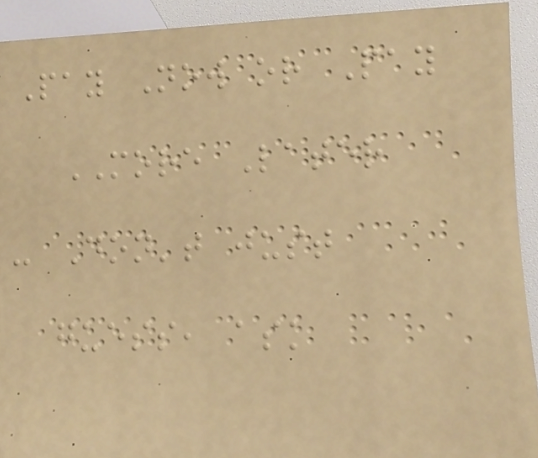Pay Now or Pay
MORE Later
- Don't just
guess, ask
